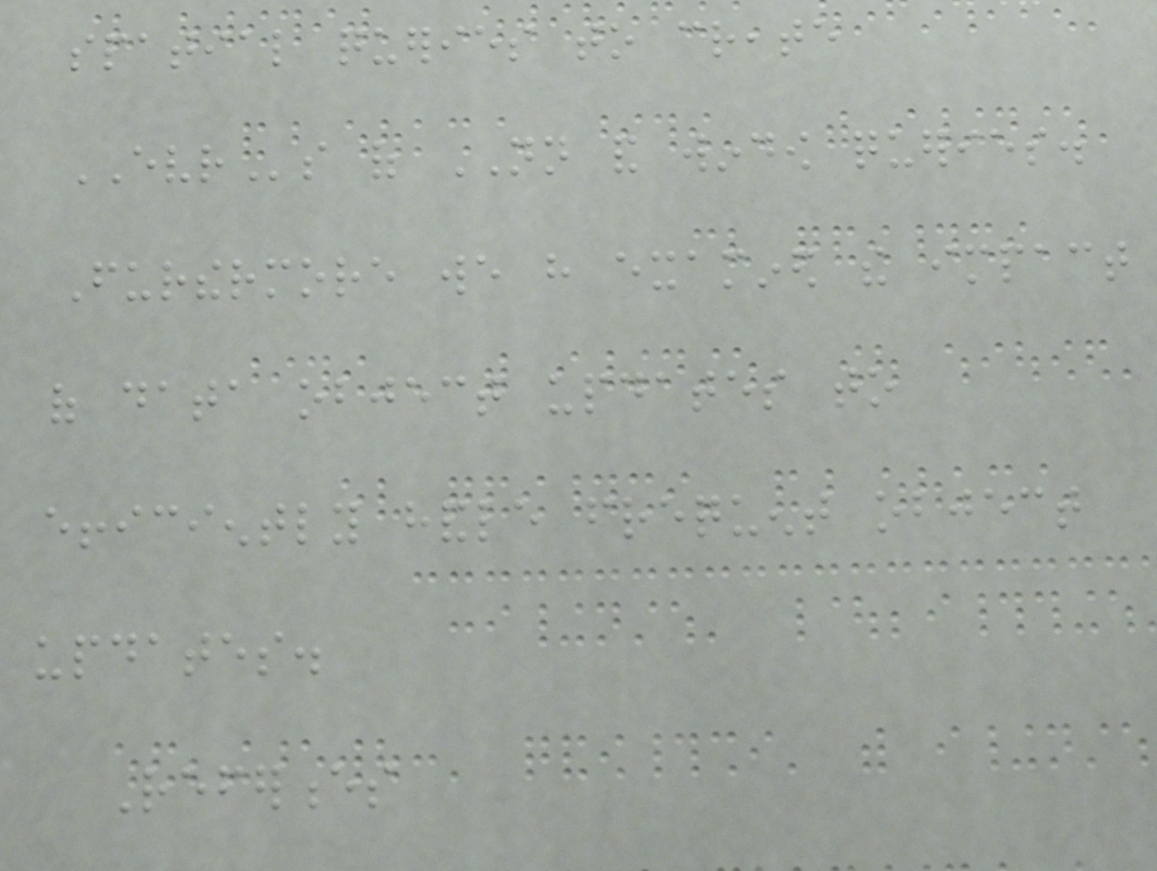spatial queries to create
EVRs of NN and window queries.
Furthermore we have examined the impact
of data object updates to
efficiently handle frequent object
updates.
References
